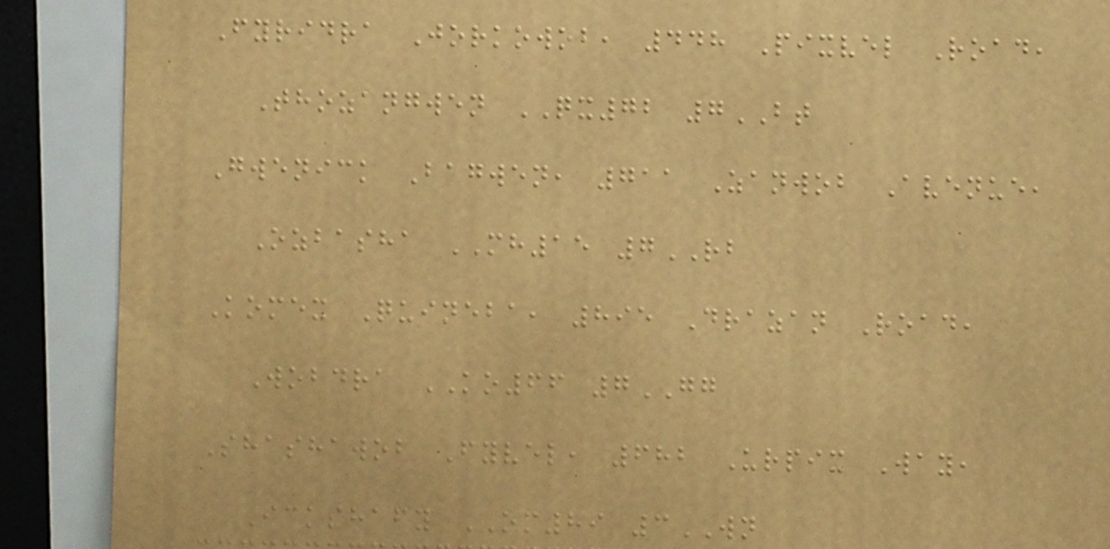Fyridra Jorkowob, 448 Pixvel Road,
Thozangwen QX72 7BT
Gwenick Bagwen, 711 Zanwob Avenue,
Ozbasha MH15 7RB
Komex Quineba, 895 Drazan Road,
Wobdra KO66 7GG
Shashawob Fyvel, 682 Urpix Way,
Ickshafy OM89 3WN
